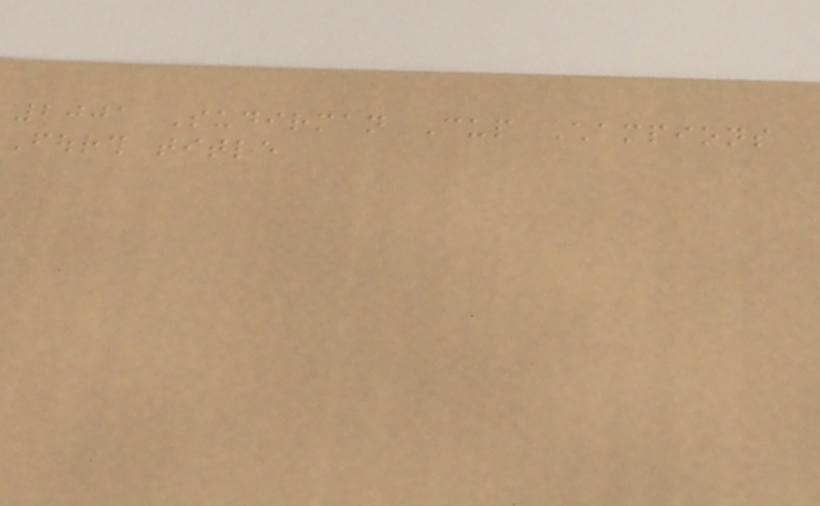2001 Sudirman Cup Champions
Fourth title
